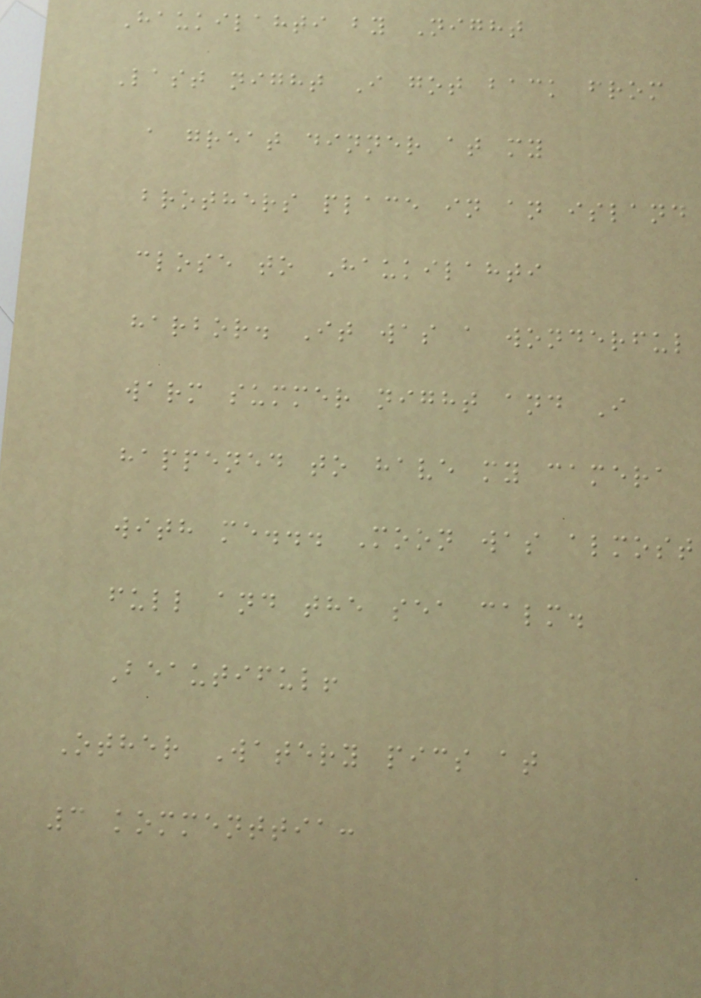Haukilahti by Night
Last night I got back from
a great dinner at my
brothers place in an island
close to Haukilahti
harbor. It was a wonderful
warm summer night and I
happened to have my camera
with me... Moon was almost
full and the sea calm.
Beautiful!
Other Watery pics at
3 kommenttia:
